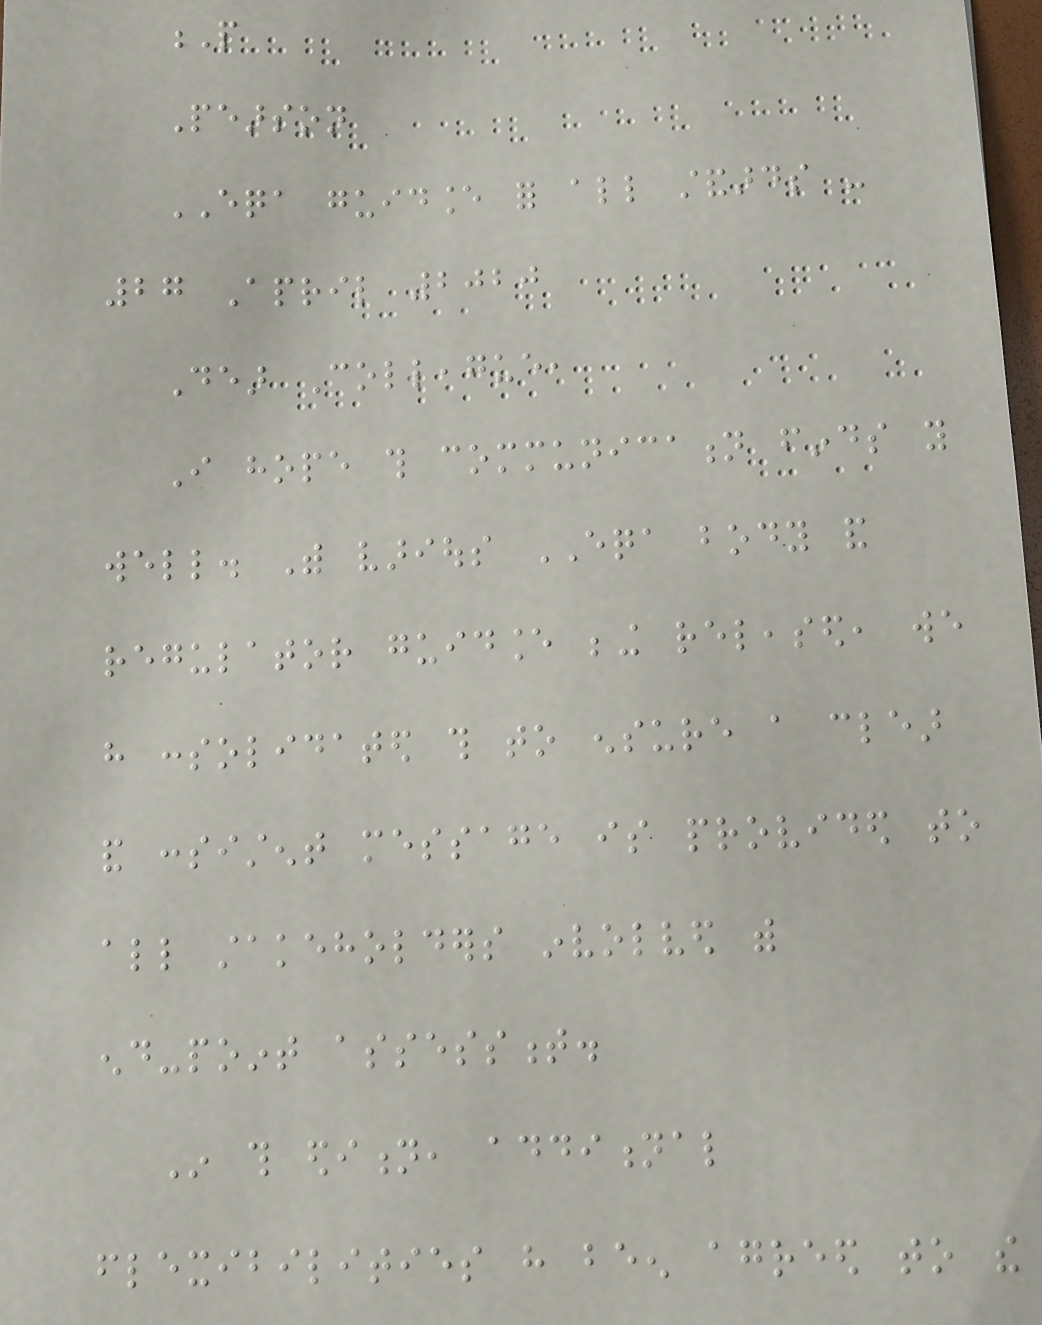P
Pearson
EQA guidance for all standards -
27 April 2020
Dear Colleague,
I hope this communication finds you
well. With various EQA body and
regulator guidance being released, we
have consolidated this to ensure a clear
and consistent message is provided to
all stakeholders involved with
end-point assessment.
In this edition, additional
flexibilities have been agreed to the
